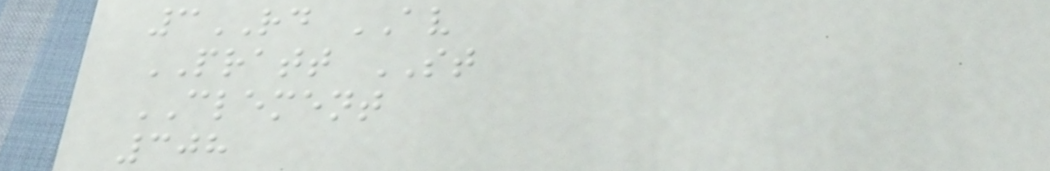3RD AV
PRATT ST
CLEMENT
308
